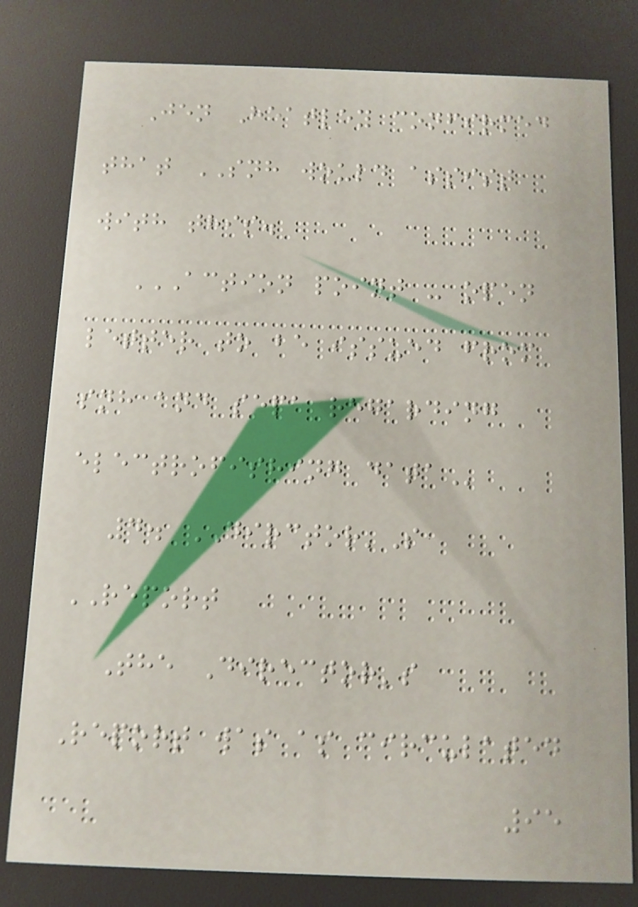Jen Heatley confirmed
that SNH would assist
with this.
ACTION POINT - OPEN
LETTER TO BE ISSUED FROM
SNH AND SEPA REGARDING
ELECTROFISHING DATA
4. DIRCTOR'S
REPORT
The Director's
Report was as circulated
95
